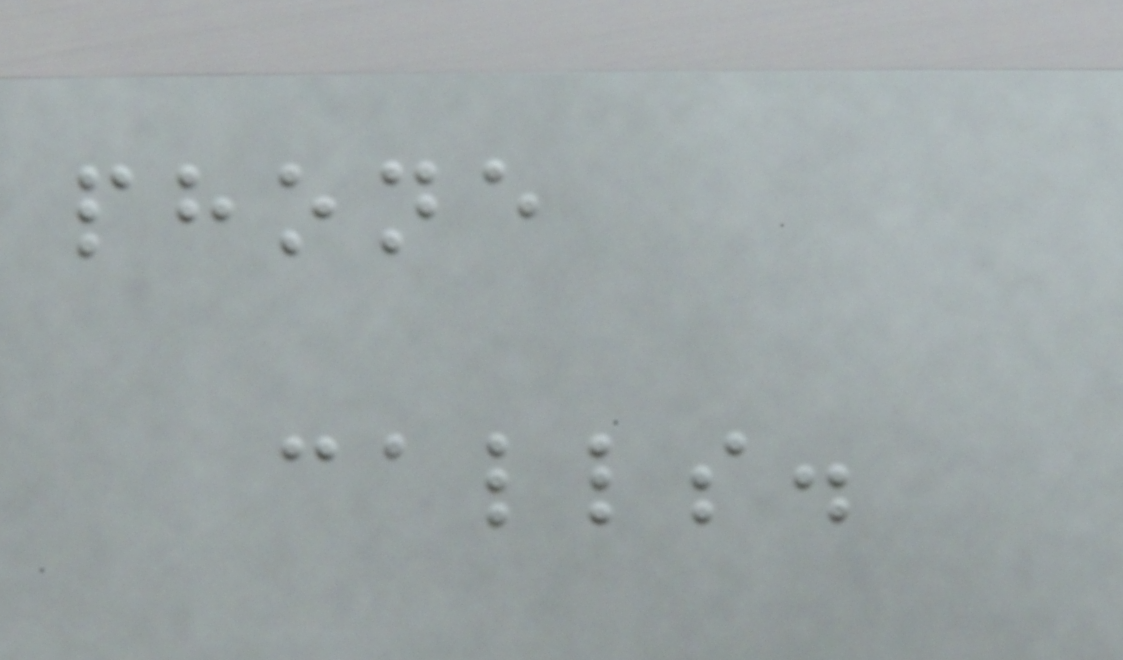phone
calls.
